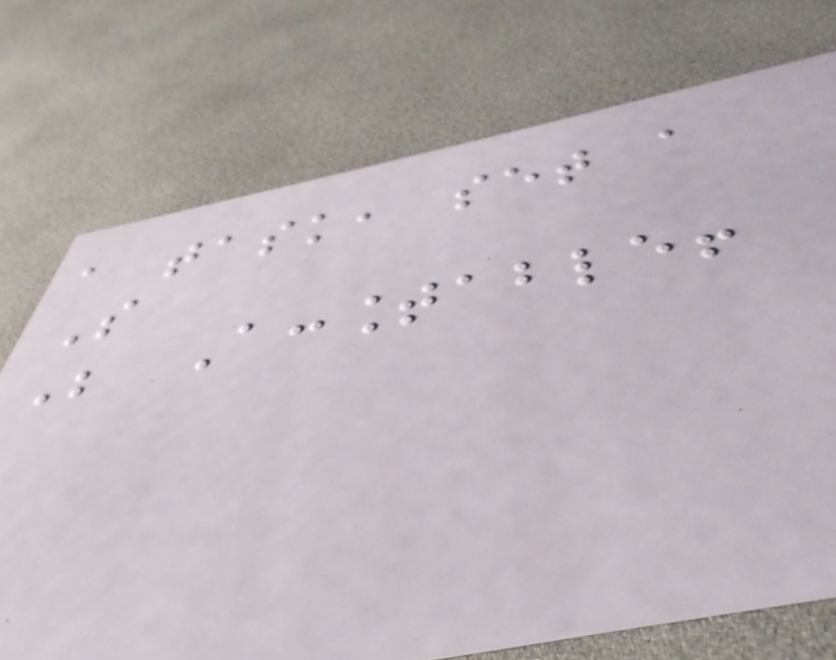a task, set a
So
Be Accountable!
